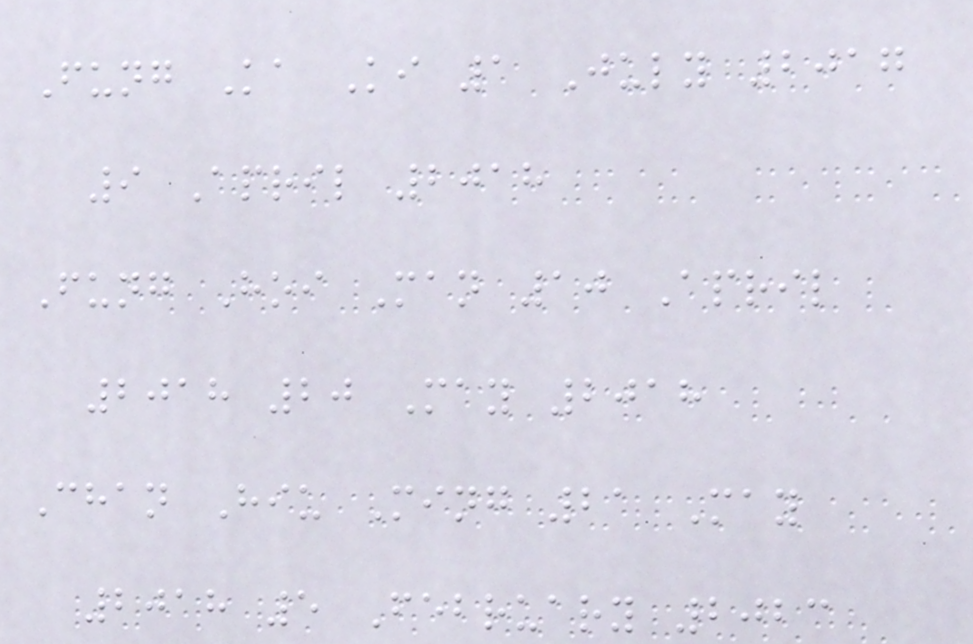Fung Ka Ki 1 July 2017
9 April 2018
Fung Hoi Man 10 April
2018 20 May 2018
Chan Hiu Ming 21 May
2018 5 February 2023
